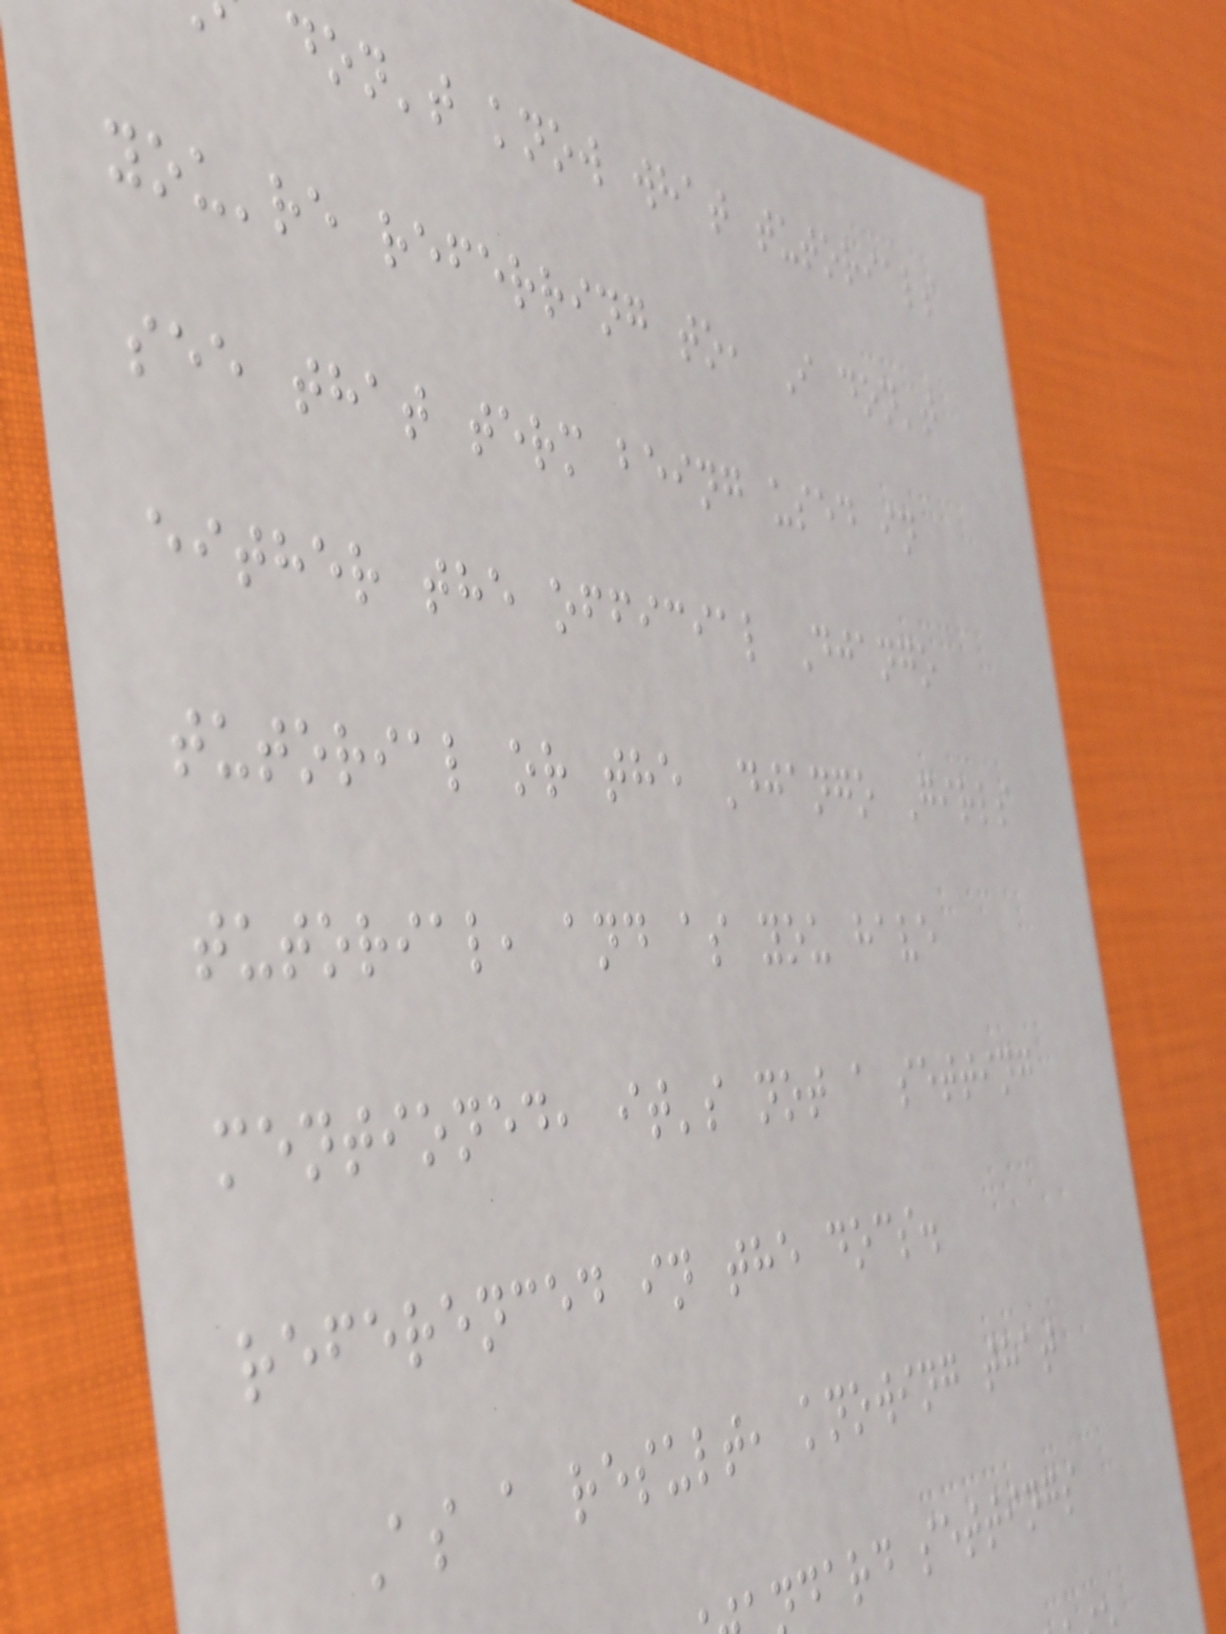don't know what tutorials
you're referring to, I don't
see that term being used in
either the official Django
tutorial or the Django Girls
tutorial, and as you have
mentioned, it's not a setting
referenced in the docs.
As a result, knowing that
dard settings
